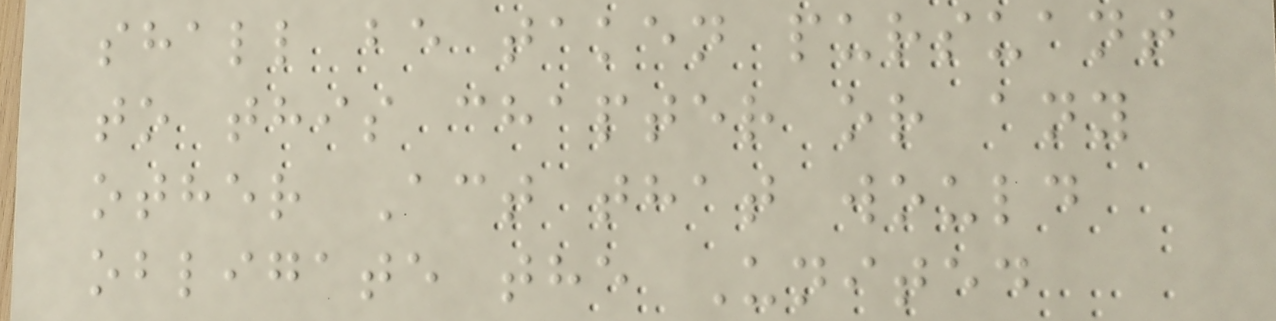shall be taken pursuant
to this chapter or any
other Act that would
obligate the United
